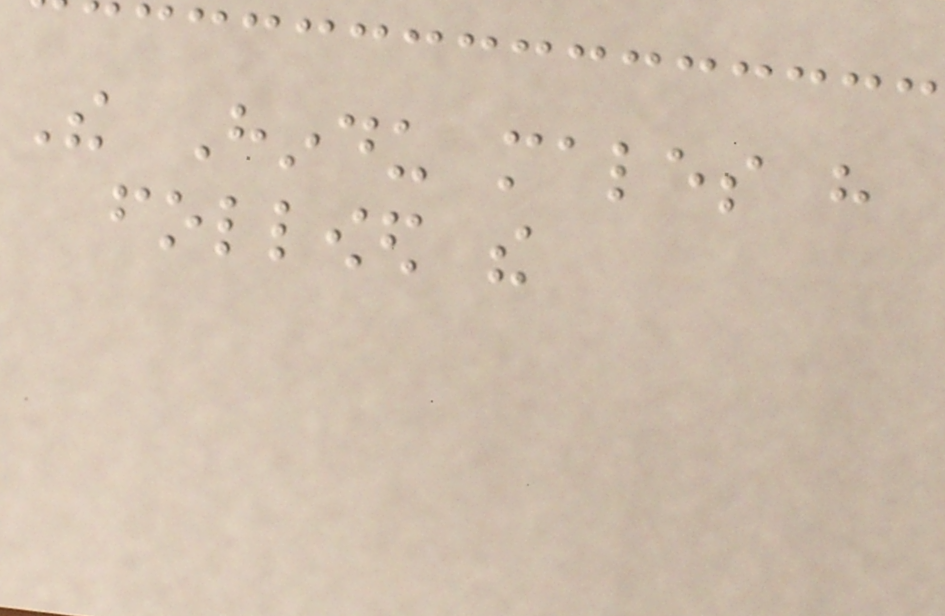The Hindu males have
followed the
